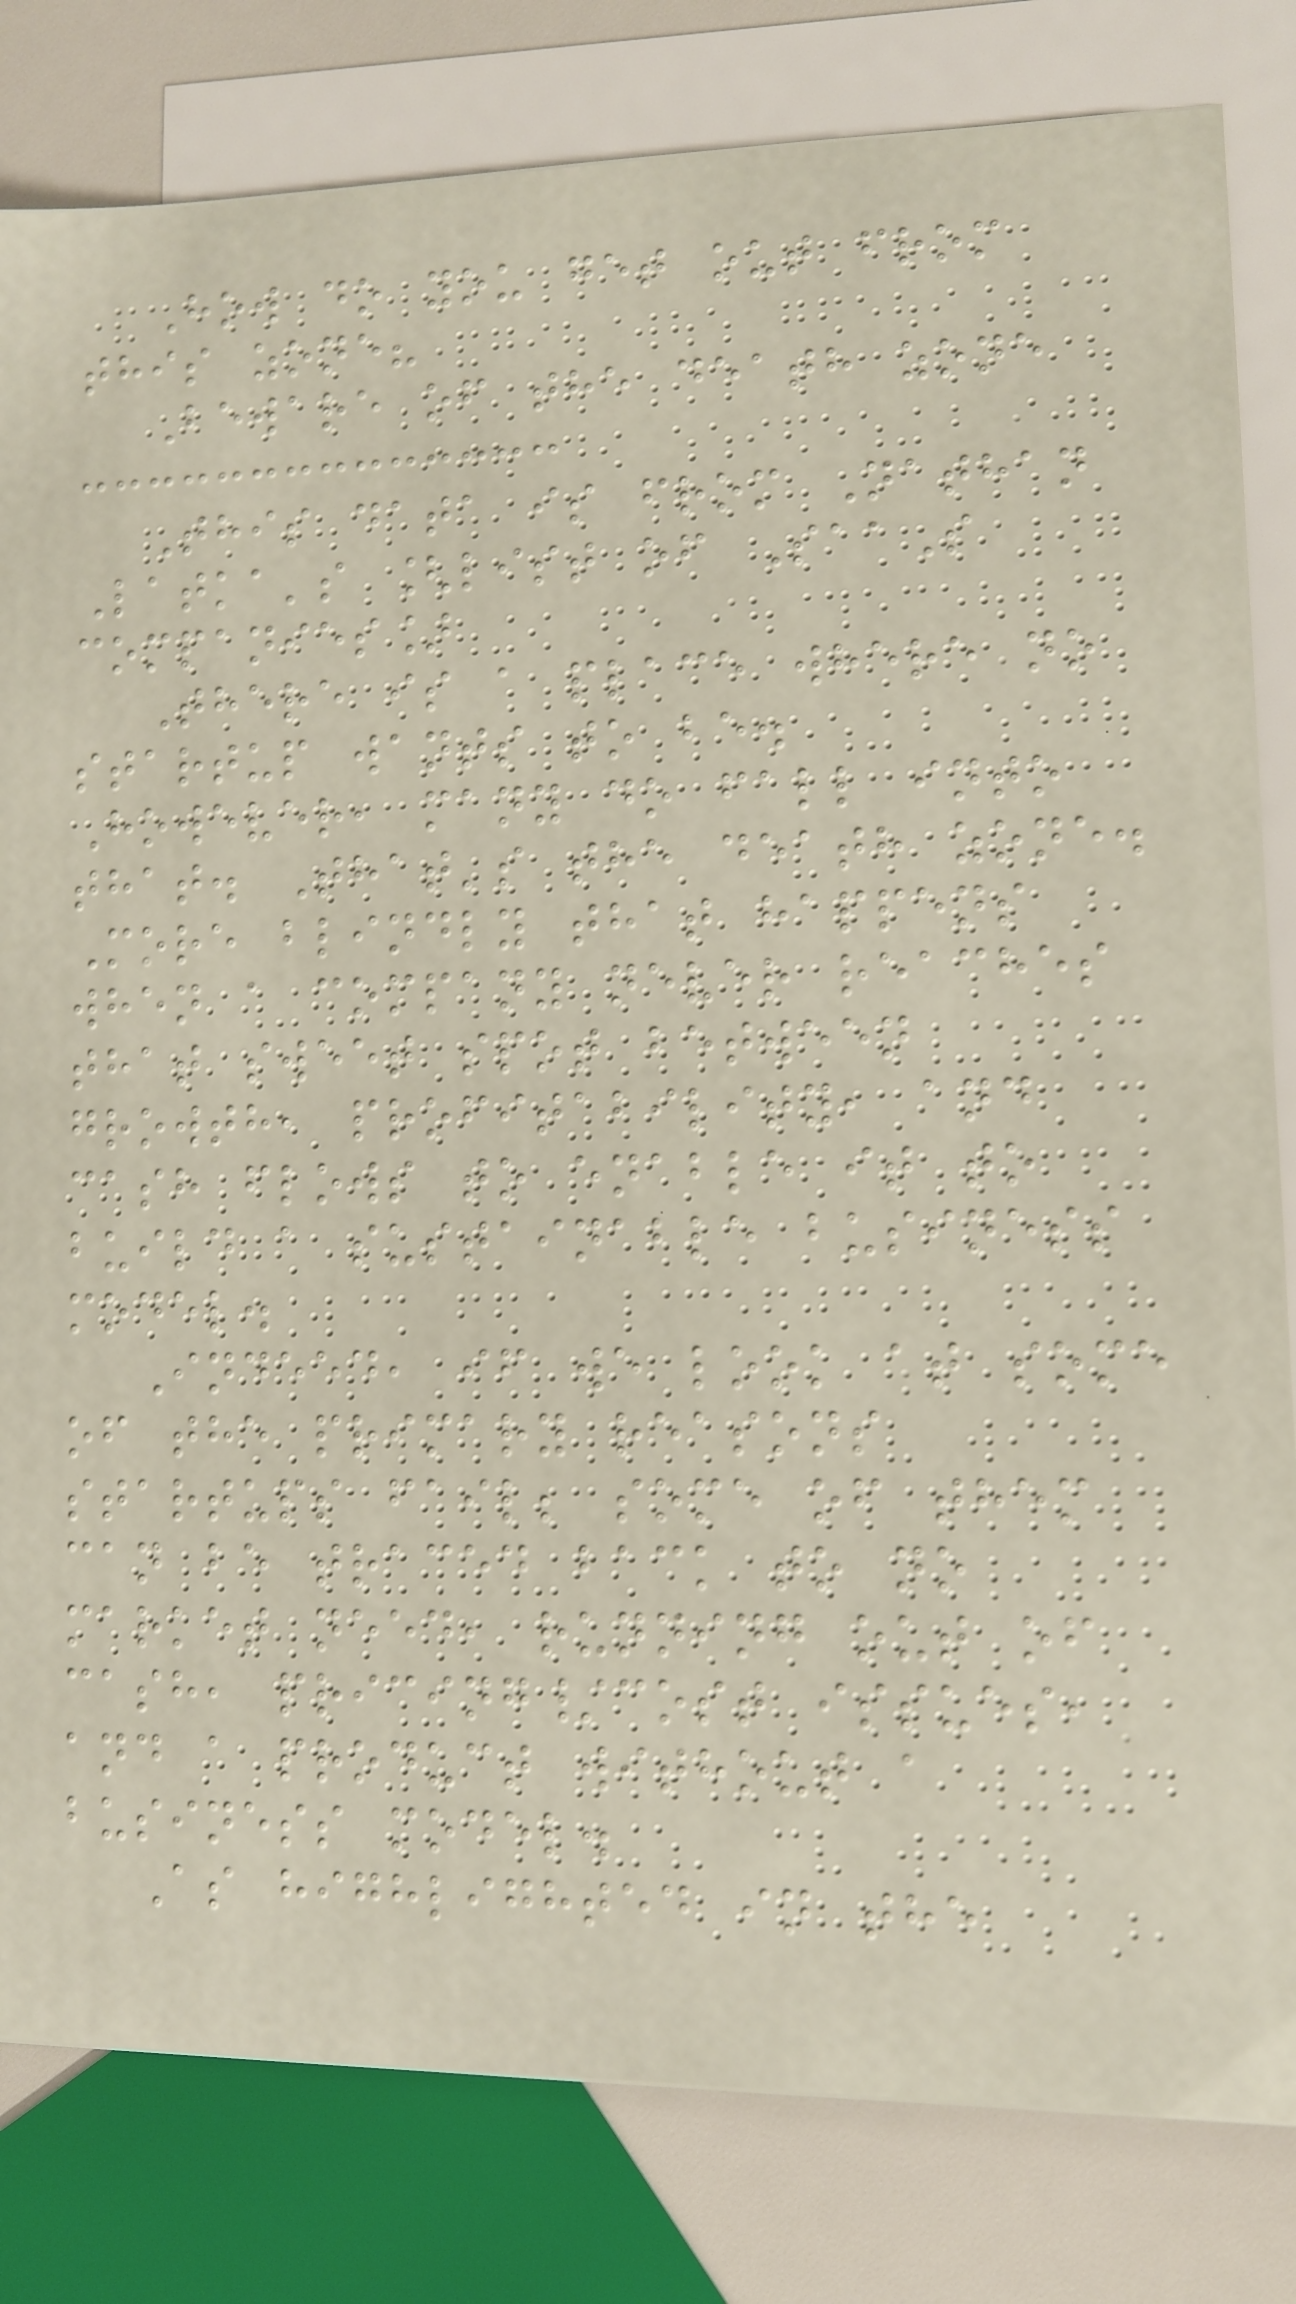How do you get out from
this zone?
Beware of the death zone
This data is from Nathan
Latka's [list of SaaS
companies]
There is a place where no
startup wants to be.
However, many do fall into
that. That's the death zone.
More blindly that happens
when a company never reaches
that sweet spot between
growth, profitability, and
cash flows to enable it to
build a sustainable business
model.
Indeed, if we look at some
of the primary reasons
startups fail; some of them
can be traced back to no
market need, running out of
cash, pricing/cost issues,
and a product without a
business model.
As highlighted in the
